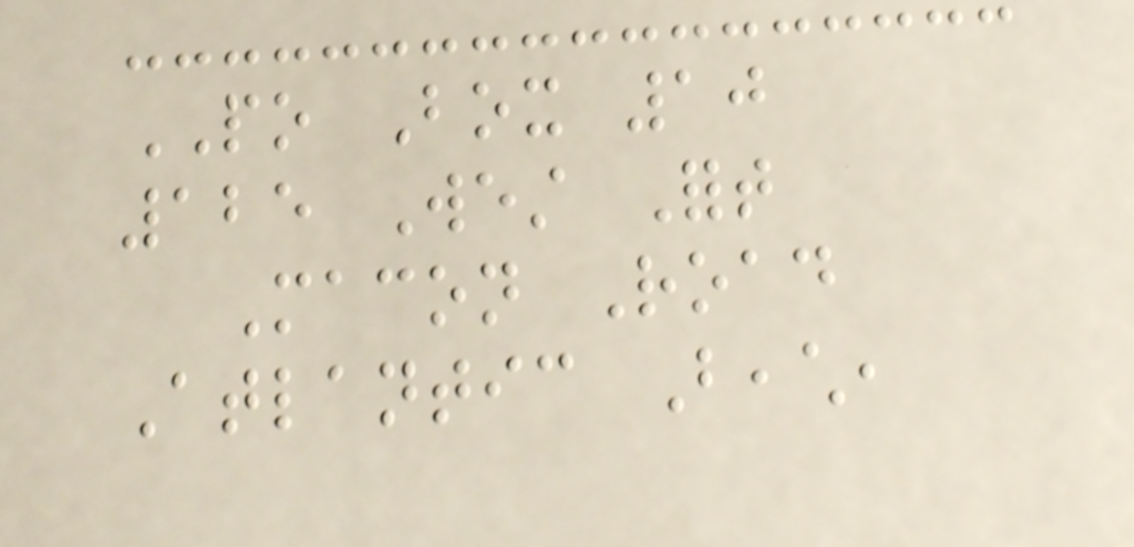PO Box 10
125 West Fort
Macon Road
Atlantic Beach,
